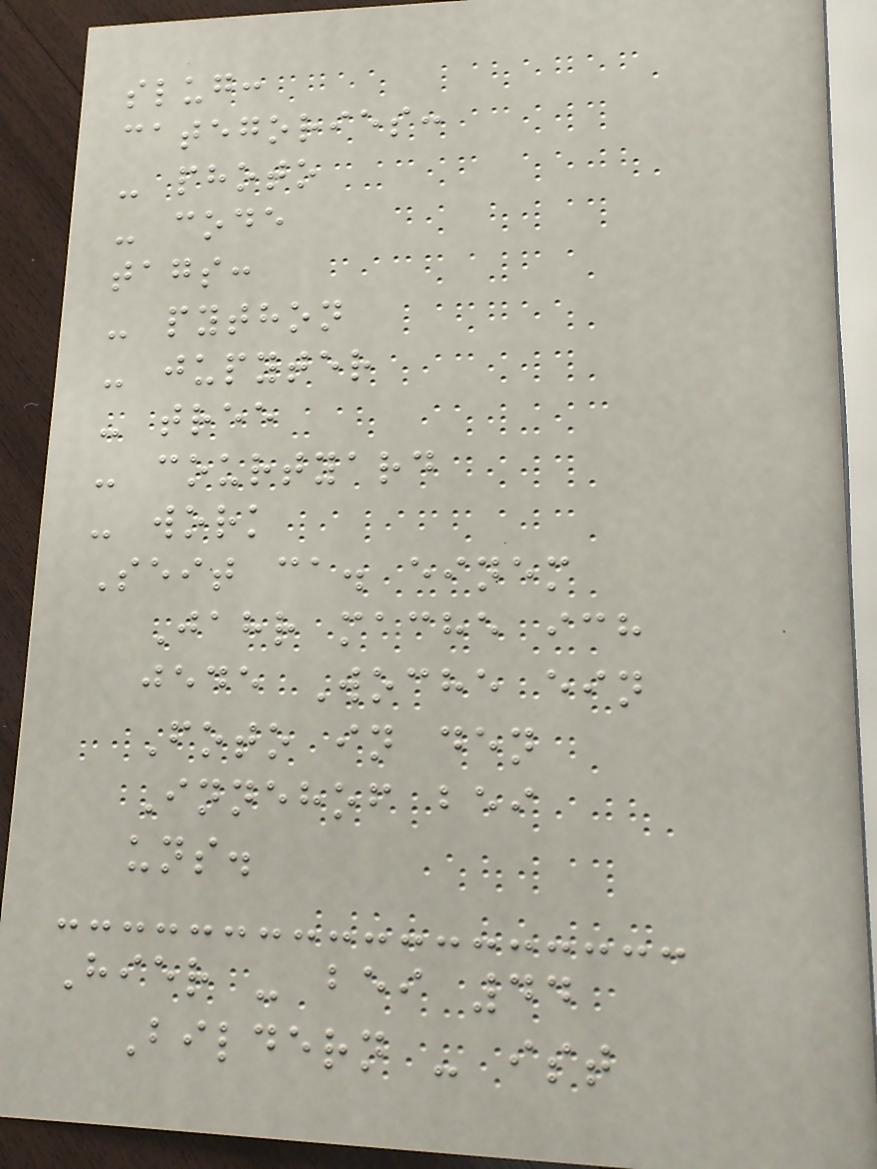slug:
categories:
- photo
- code
tags:
- python
- jupyter
- tree
- courtyard
- work
Seit ca. einem
Jahr mache ich
jede Woche ein
Foto in den
Innehof bei
uns.
Hier - bei 44
Bildern - ist
